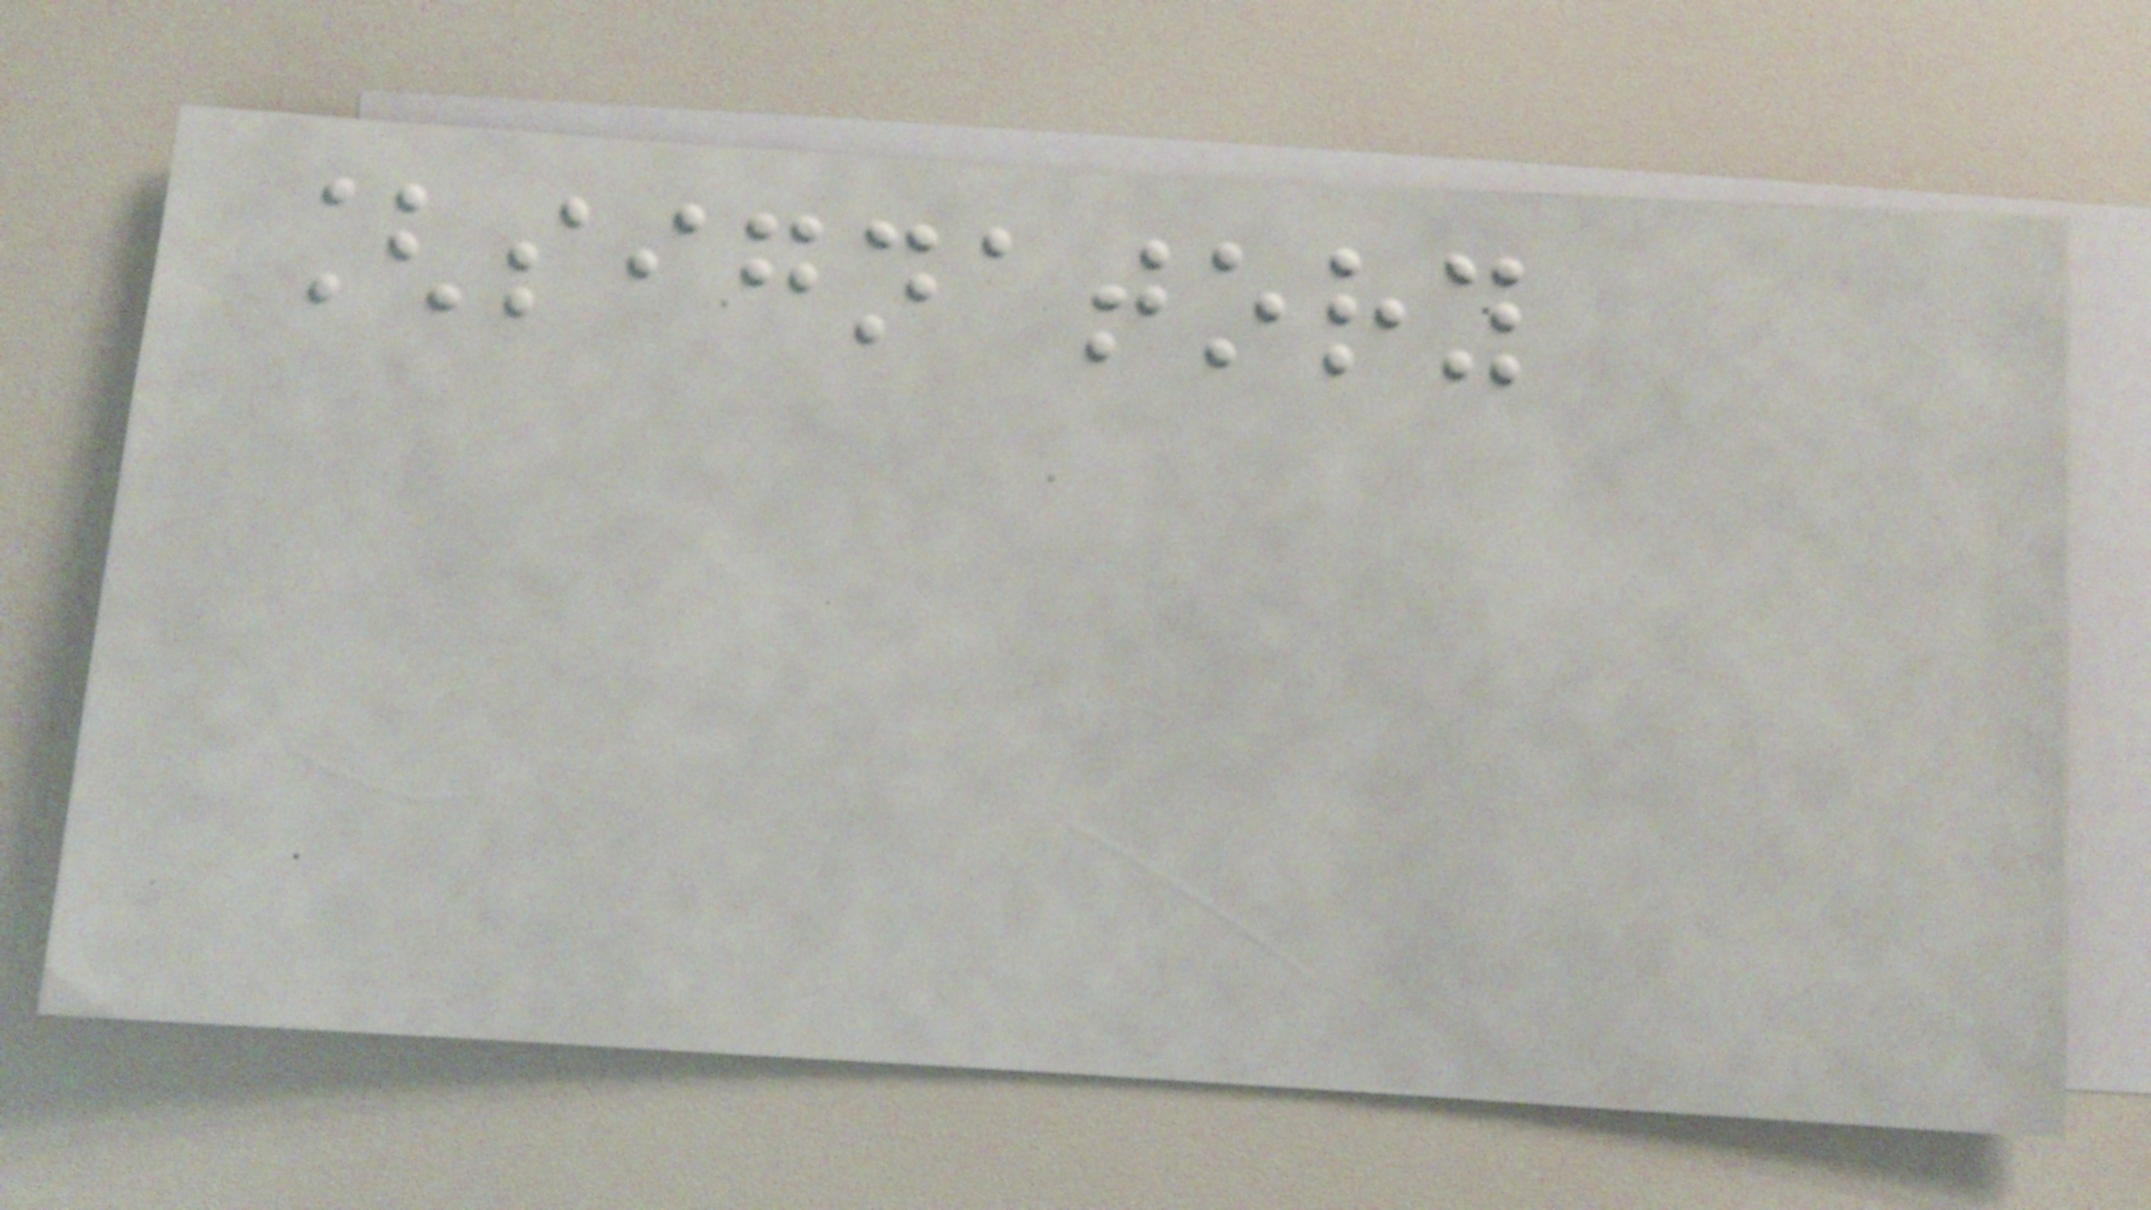[signatory
